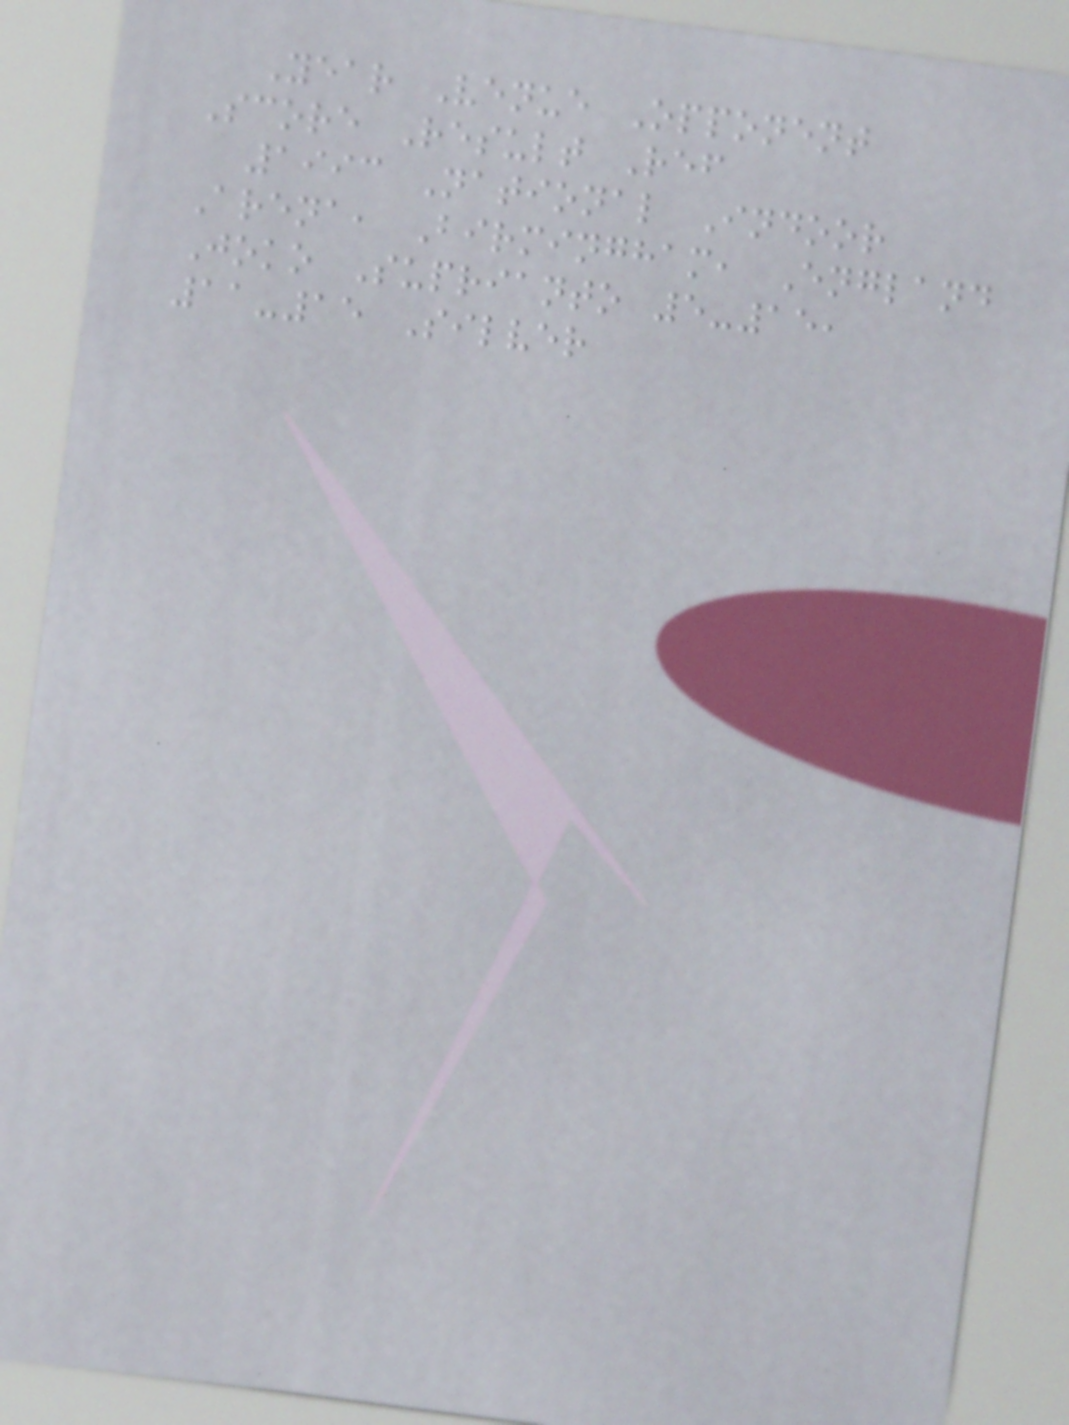Year Venue Opponent
Score Result Ref
1993 National Indoor
Arena, Birmingham, England
Joko Suprianto 5-15,
11-15 Silver
